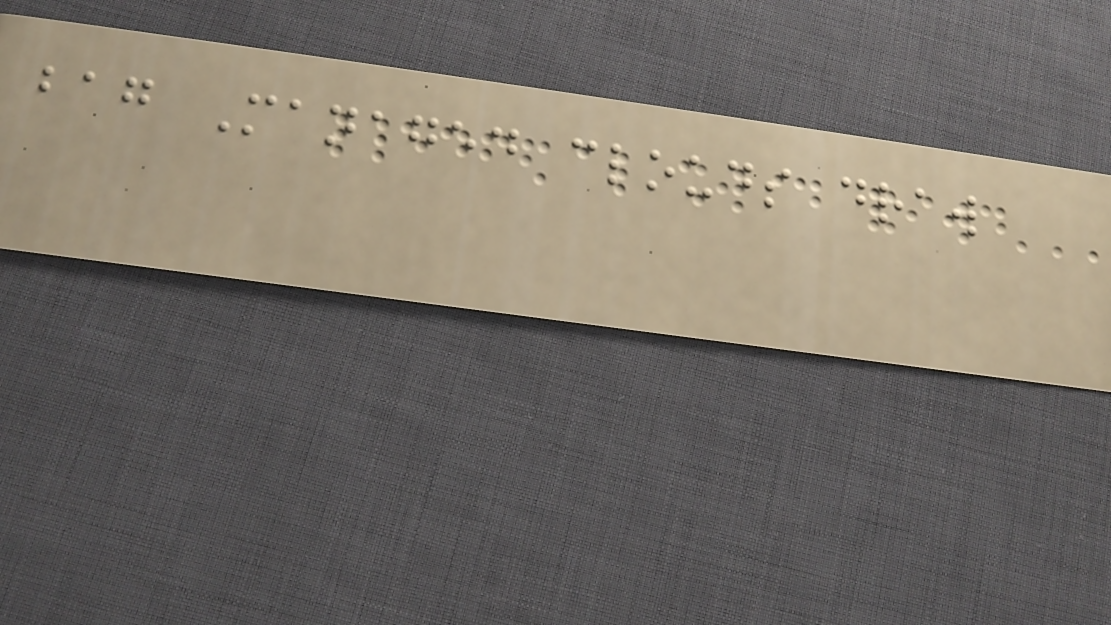bag Managed clouds draw
